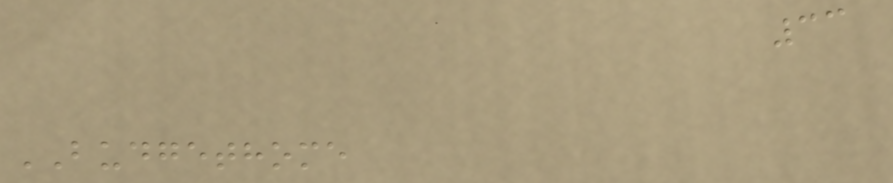33
BUDGETHOME
